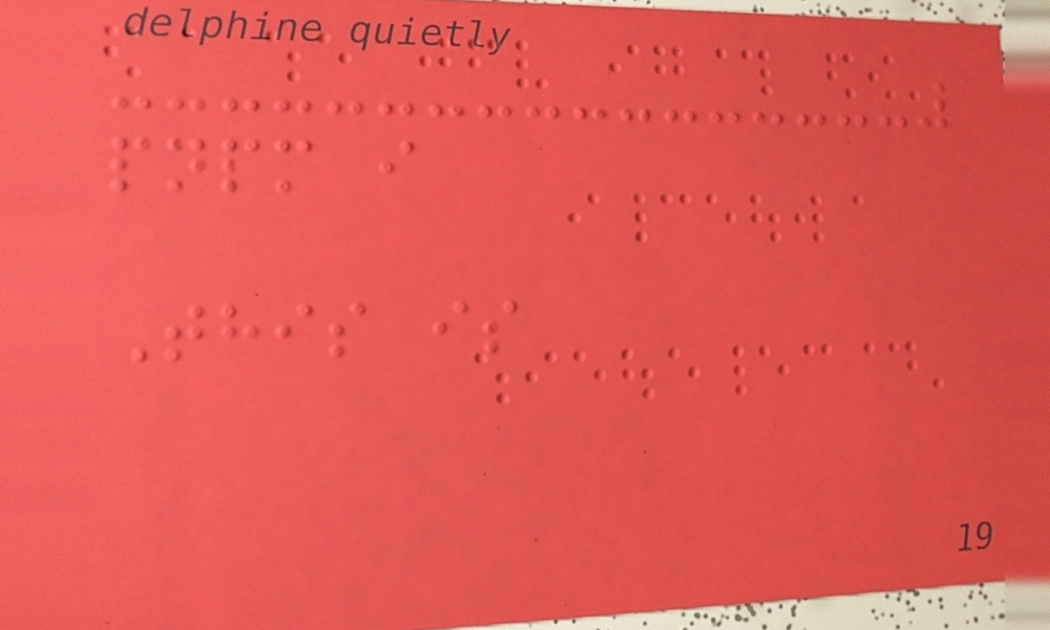pnpm i
This is
